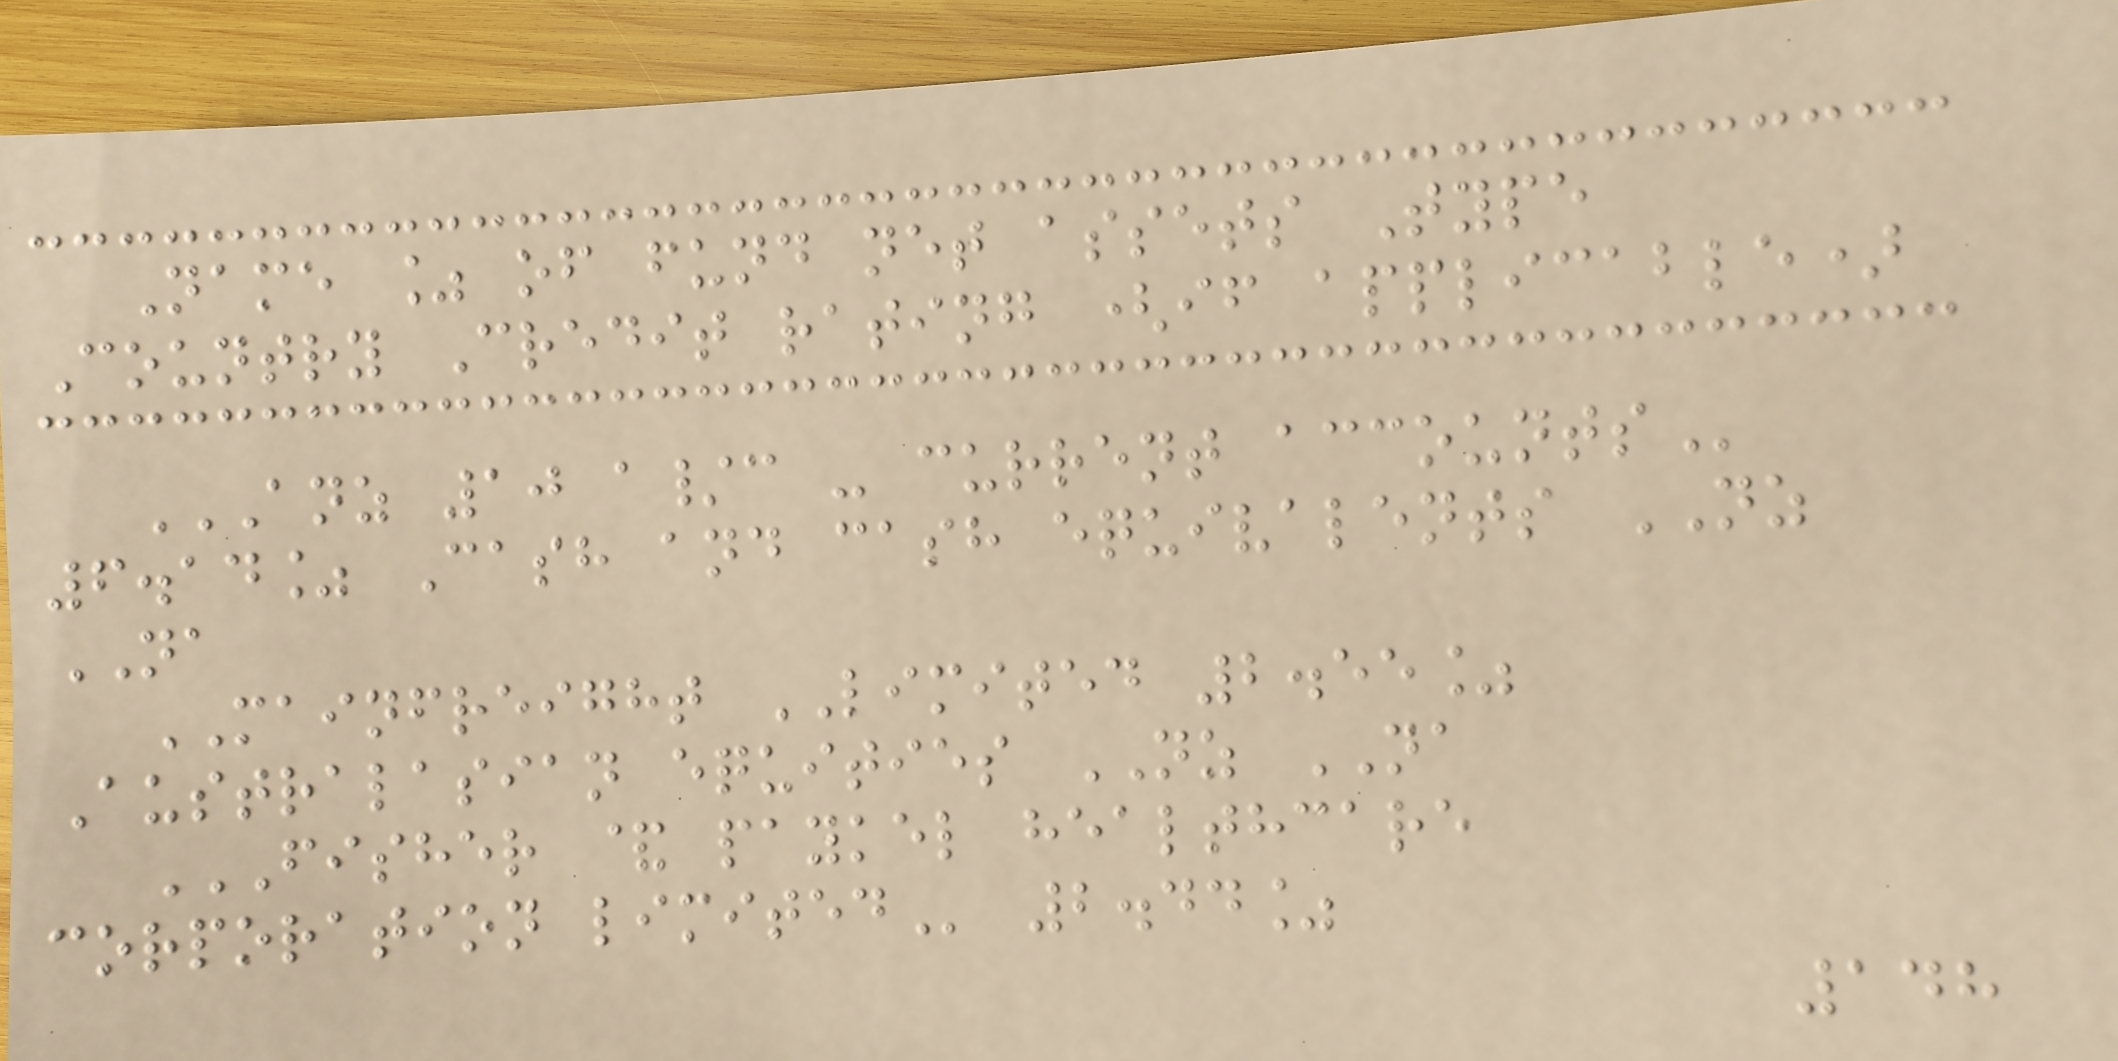Name % of fund net assets Type
Country Credit rating (if applicable)
ANZ 10 A/C - CURRENT ACCOUNTS
6.14% Cash and cash equivalents NZ
NA
MAINFREIGHT LIMITED 2.55%
Australasian equities NZ NA
FISHER & PAYKEL HEALTHCARE
CORPORATION LIMITED 2.44%
148
